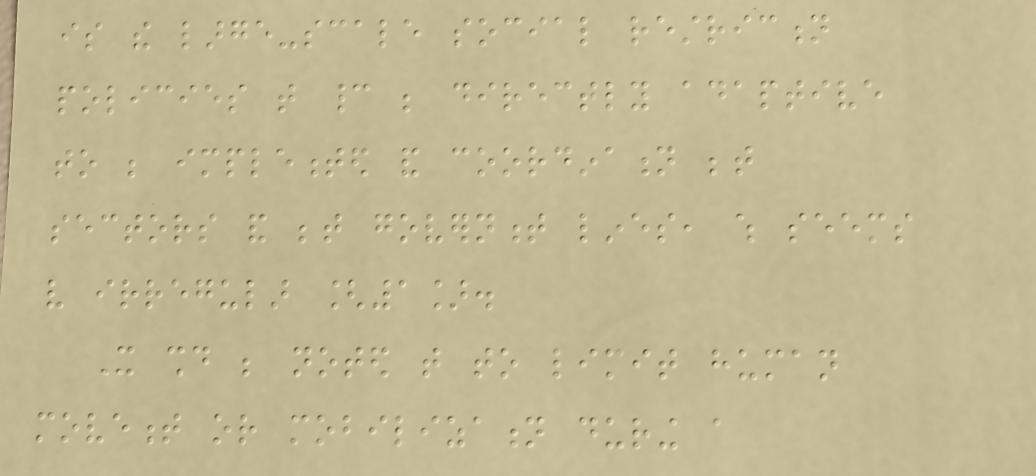is the large-scale social restriction
policies that cannot be directly adaptive
to be implemented and coordination between
sectors and between government lines, which seems
very irregular [1].
It should be noted that to limit human
movement or mobilization during a
